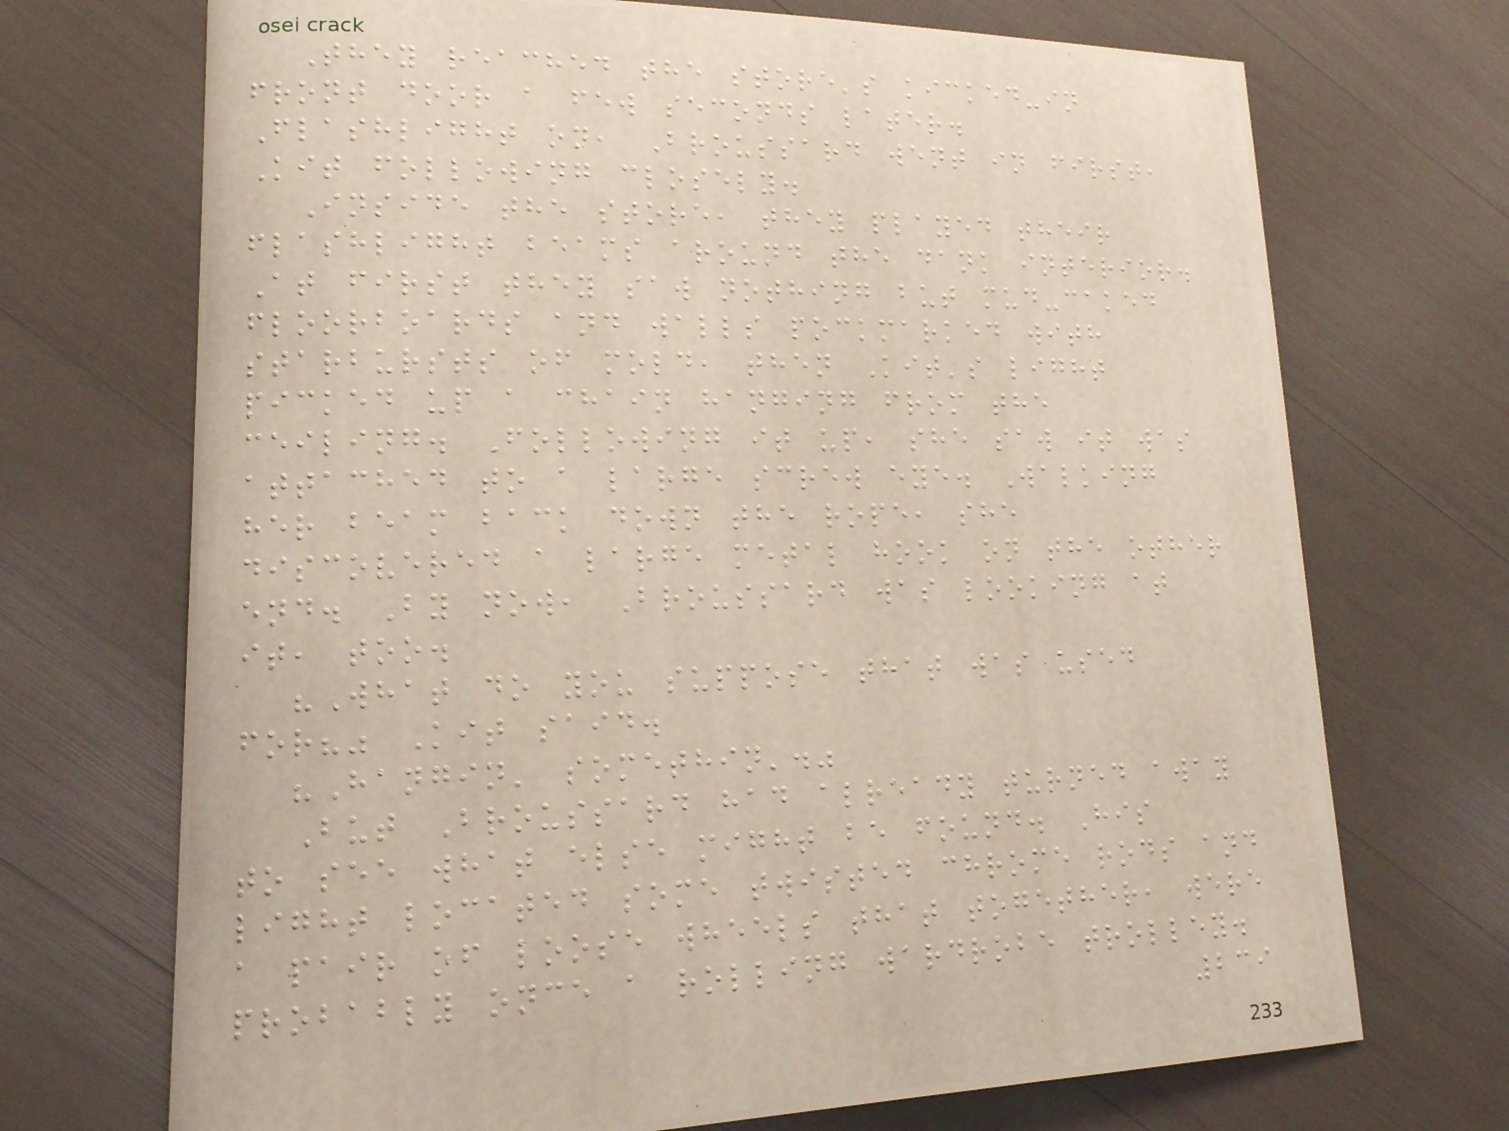They reached the store's kicked-in
front door a few seconds later.
Flashlight on, Broussard went in first,
Kit following closely.
Inside the store, they played their
flashlight beams around the dank interior.
At first they saw nothing but mud-caked
floorboards and walls pockmarked with
starbursts of mold, then Kit's light
picked up a chain hanging from the
ceiling. Following it up, she saw it was
attached to a large screw eye. Walking
her beam back down the rope, she
discovered a large metal hook on the other
end. By now, Broussard was looking at
it, too.
"What do you suppose that was used
for?" Kit said.
"Hangin' somethin'."
But Broussard had already turned away
to see what else might be found. His
light located some twisted chrome rods and
a pair of loose wheels that together, were
probably once a rolling wardrobe trolley.
239
